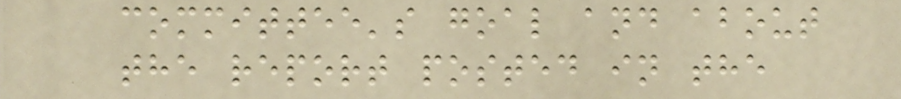committee's goal and about
the report posted in the
